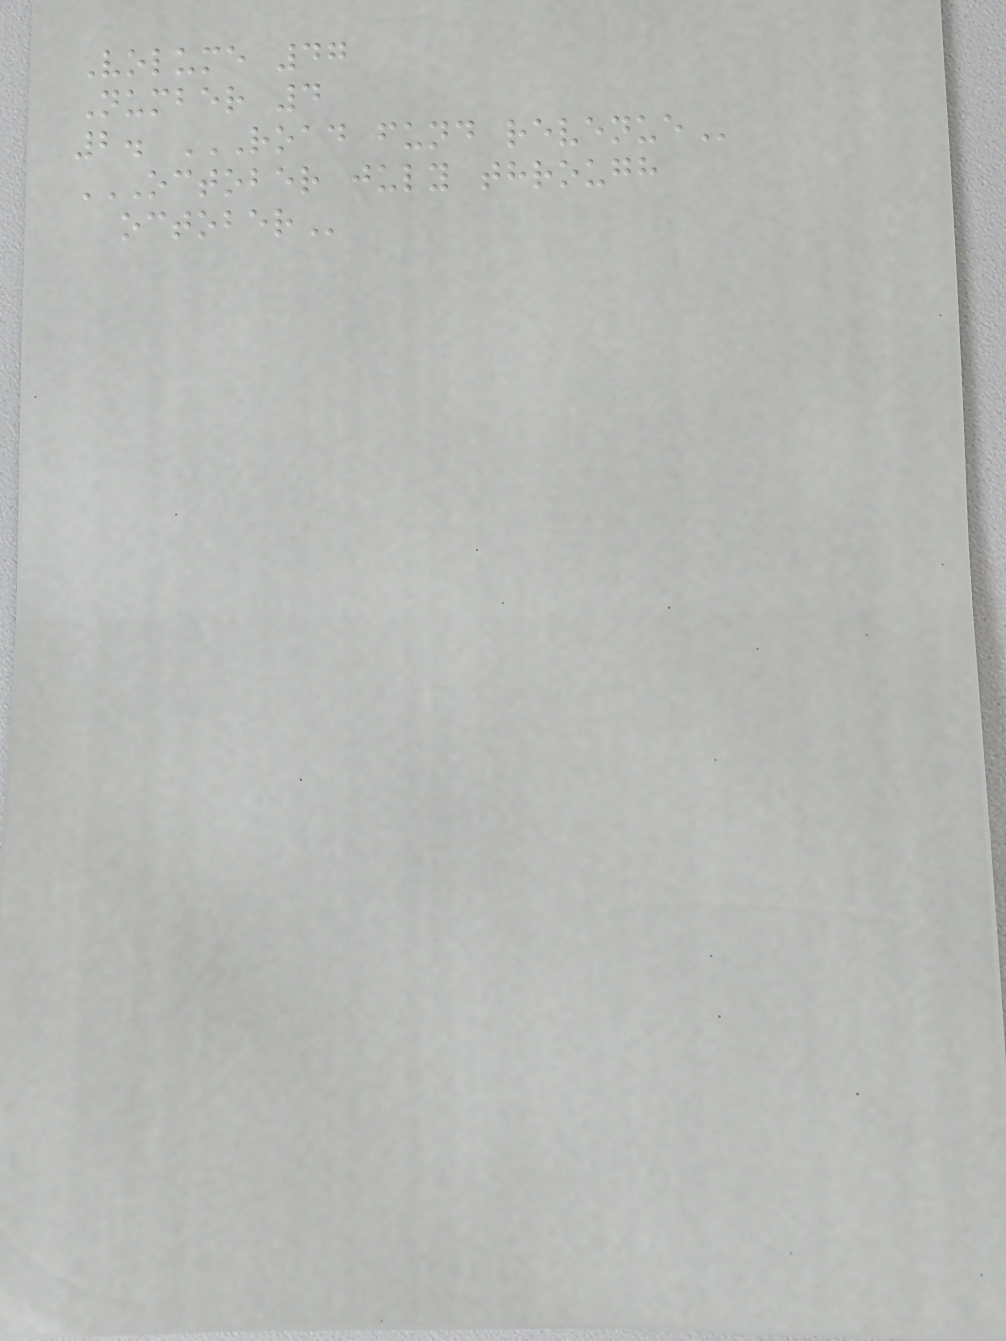Volume 47
Number 4
2. ROAD FUND REVENUE
OCTOBER JULY THROUGH
OCTOBER
